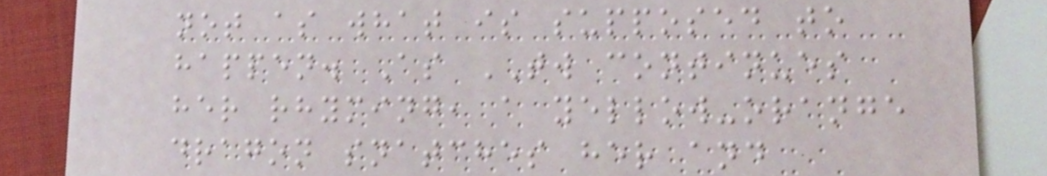not as what is supposed to
happen. As TW continues
her rhyming, a yellow-orange
dragon snatches her and
